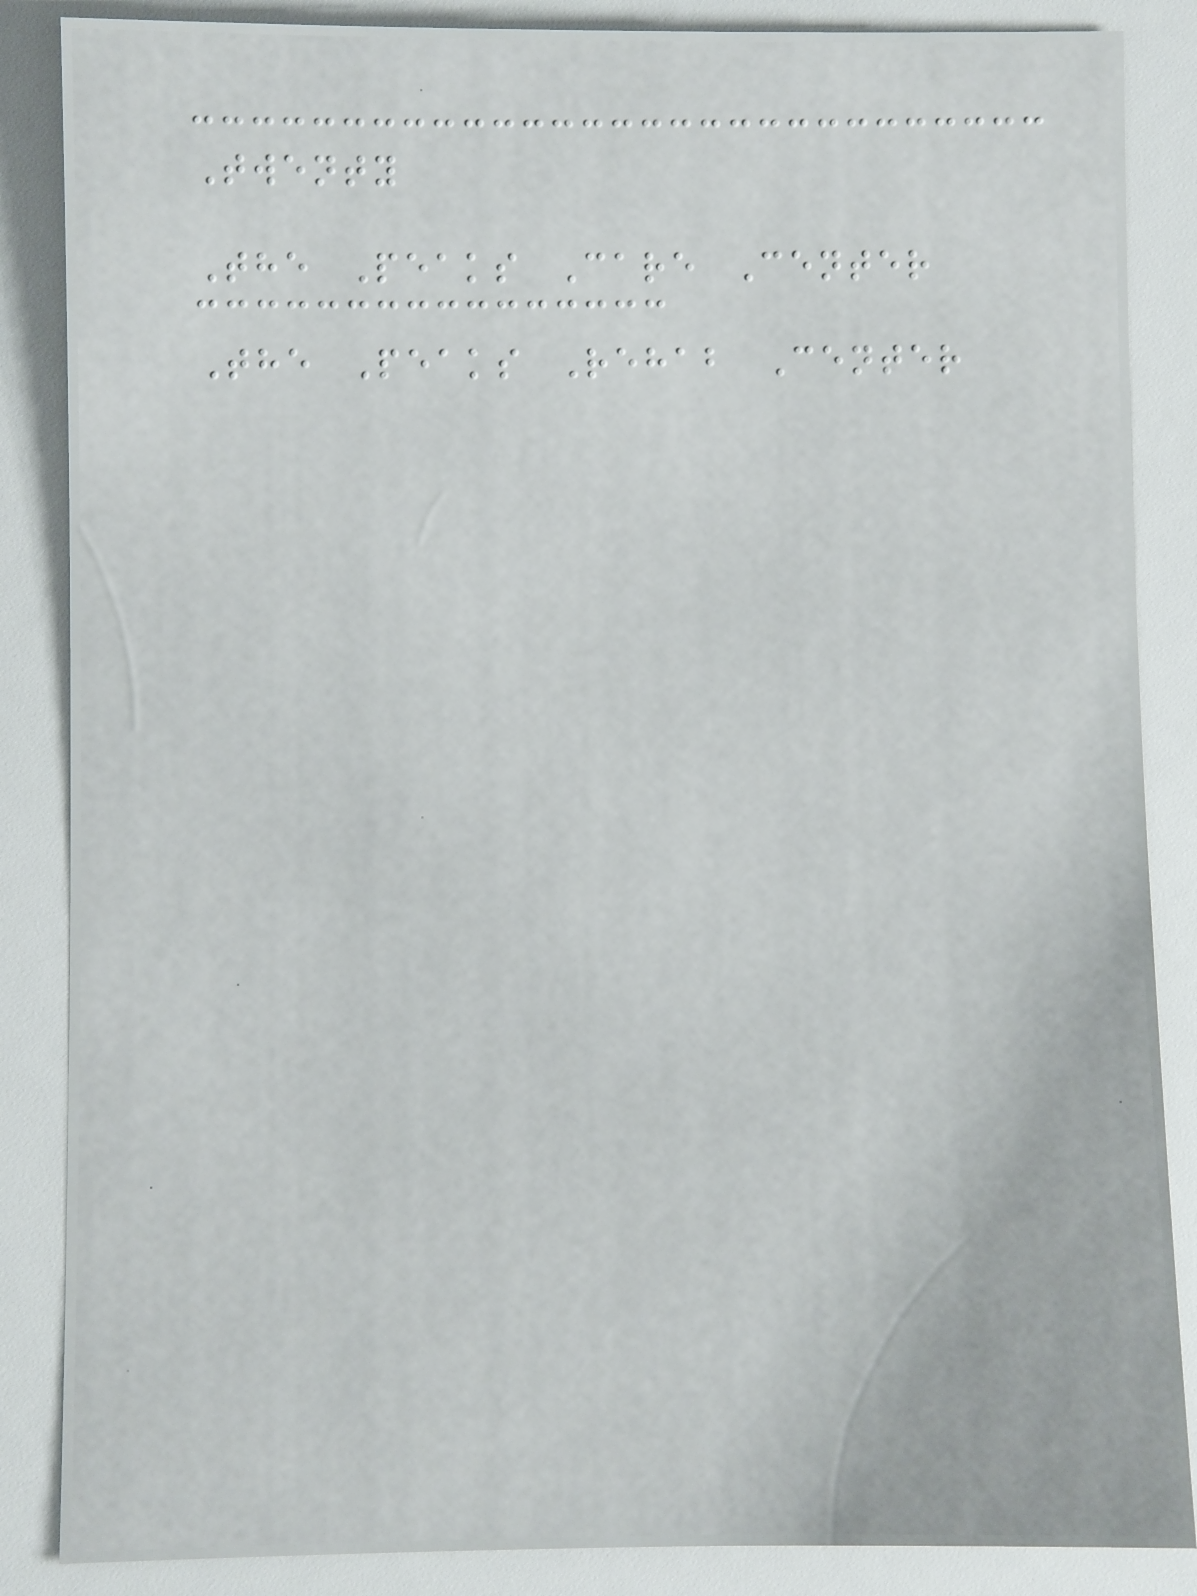Twenty
The Peaks Care Center
The Peaks Rehab Center
